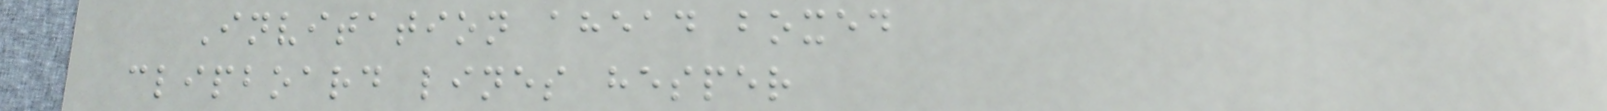Invitation ahead boxed
clipboard lines hesper
